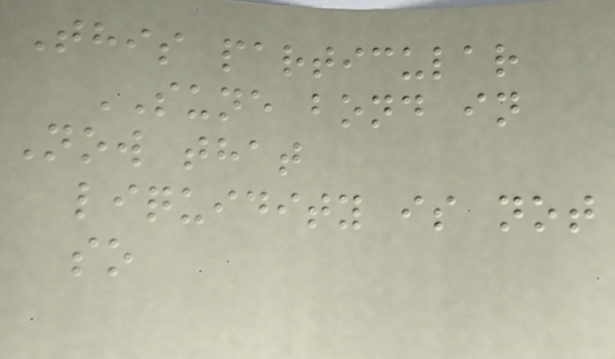This particular
SUNE bond in
Now that
liquidity is not
so
